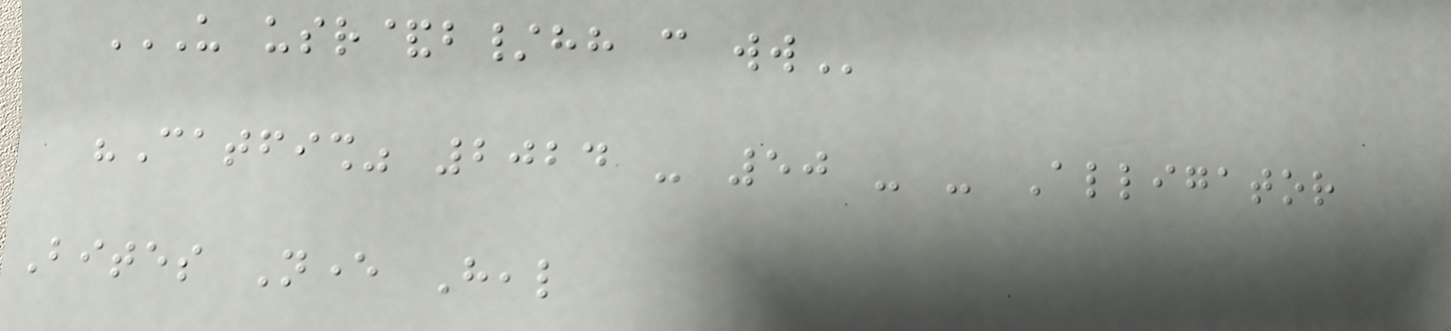US USR&B/HH CAN WW
"Catfish" 2024 - 50 - - Alligator
Bites Never Heal
